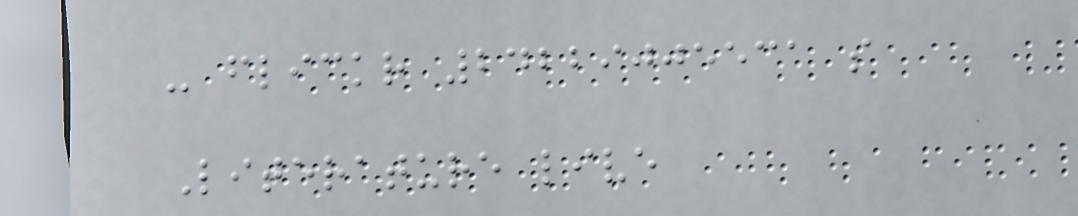- flickr 24229005531 s
Literature live
